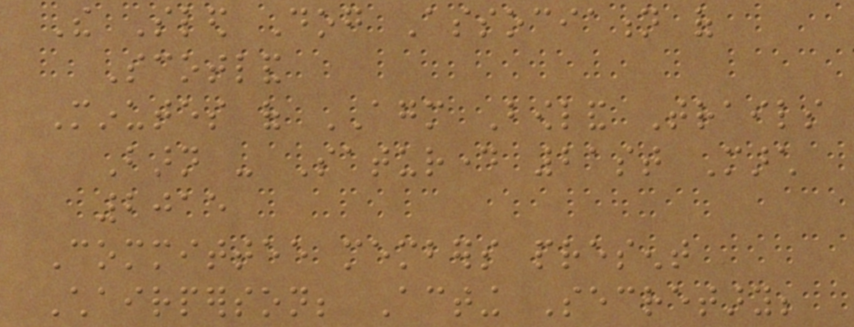The Sled Dog Association of
Scotland
Minutes of AGM Bowland Trails
Barn - Saturday 21st March
2015
Committee members present
Chairperson; Acting Secretary;
